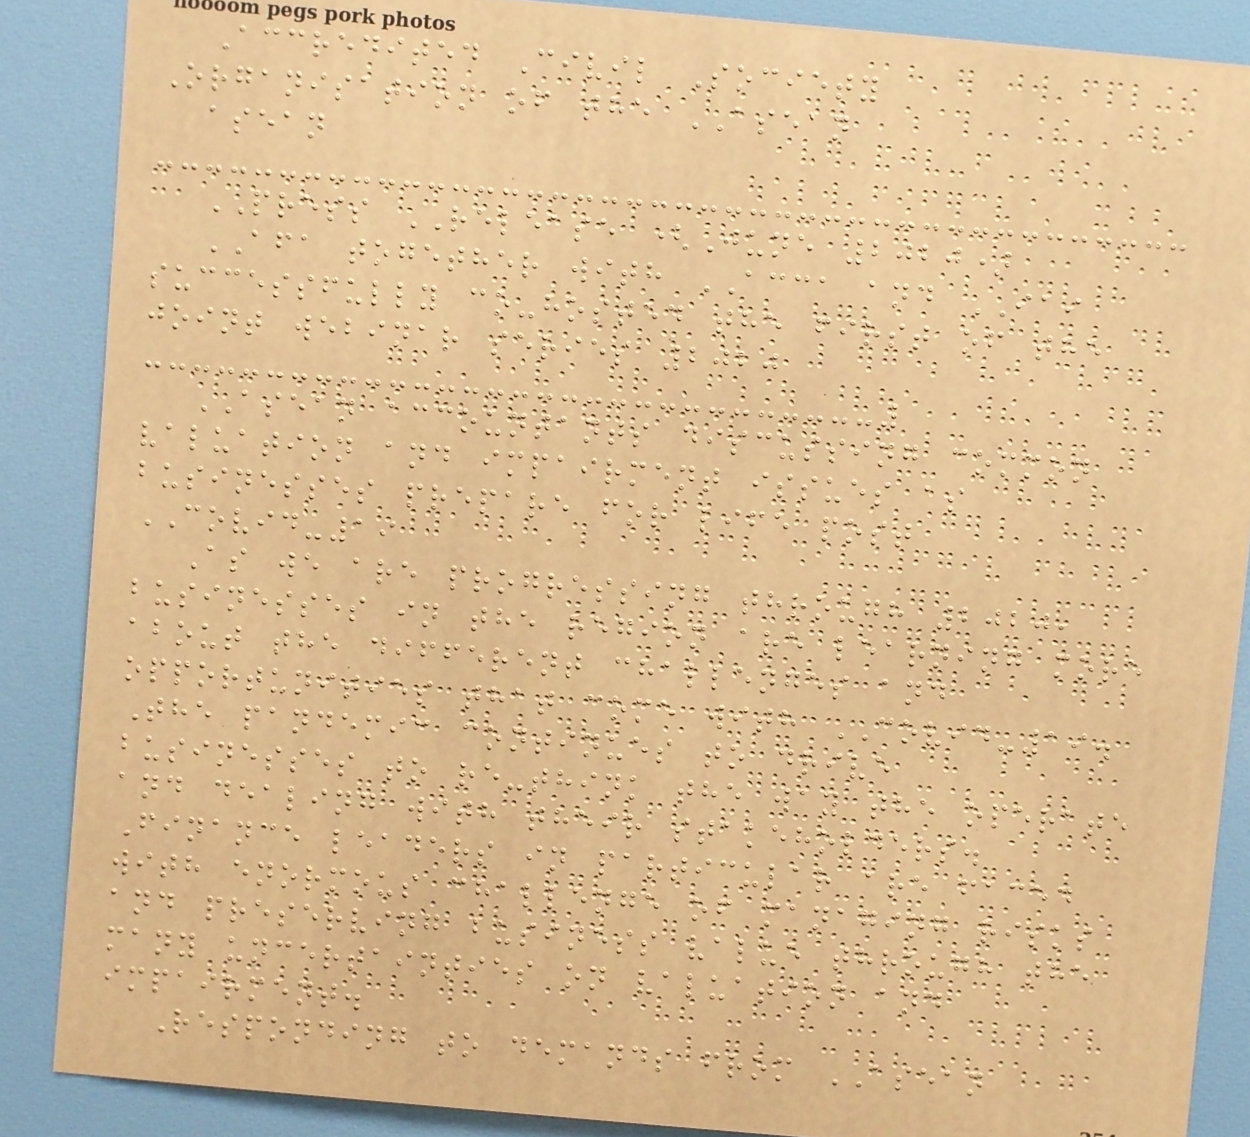Accredited Civil Society
Organisation of the ASEAN
asean
PRESS RELEASE (June 2020)
AFA together with ACCA and IAI
successfully co-hosted the first of the
joint webinar series 2020
ASEAN accountants discussing common
valuation and impairment issues as
businesses prepare for life post
COVID-19
As we are progressing through 2020,
businesses in the region are learning more
about the different challenges and
opportunities that come with COVID-19.
The pandemic continues to drive
businesses to re-think the way the operate
and dealing with their stakeholders.
Finance leaders in particular are faced
with enormous challenge of managing risks
and preserving business value through the
many uncertainties on valuation and
impairment.
Responding to demands from ASEAN
